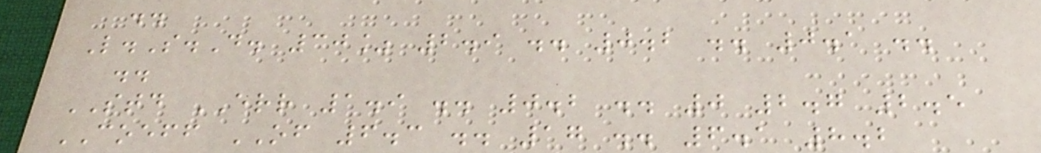..
L.S.D. 30% 2.9 .. 0.2 .. 0.1 ..
..
STD ERR 1.9 .. 0.2 .. 0 2.7 2.5
COEFF OF 6.3 .. 17 .. 6.1 8.2
